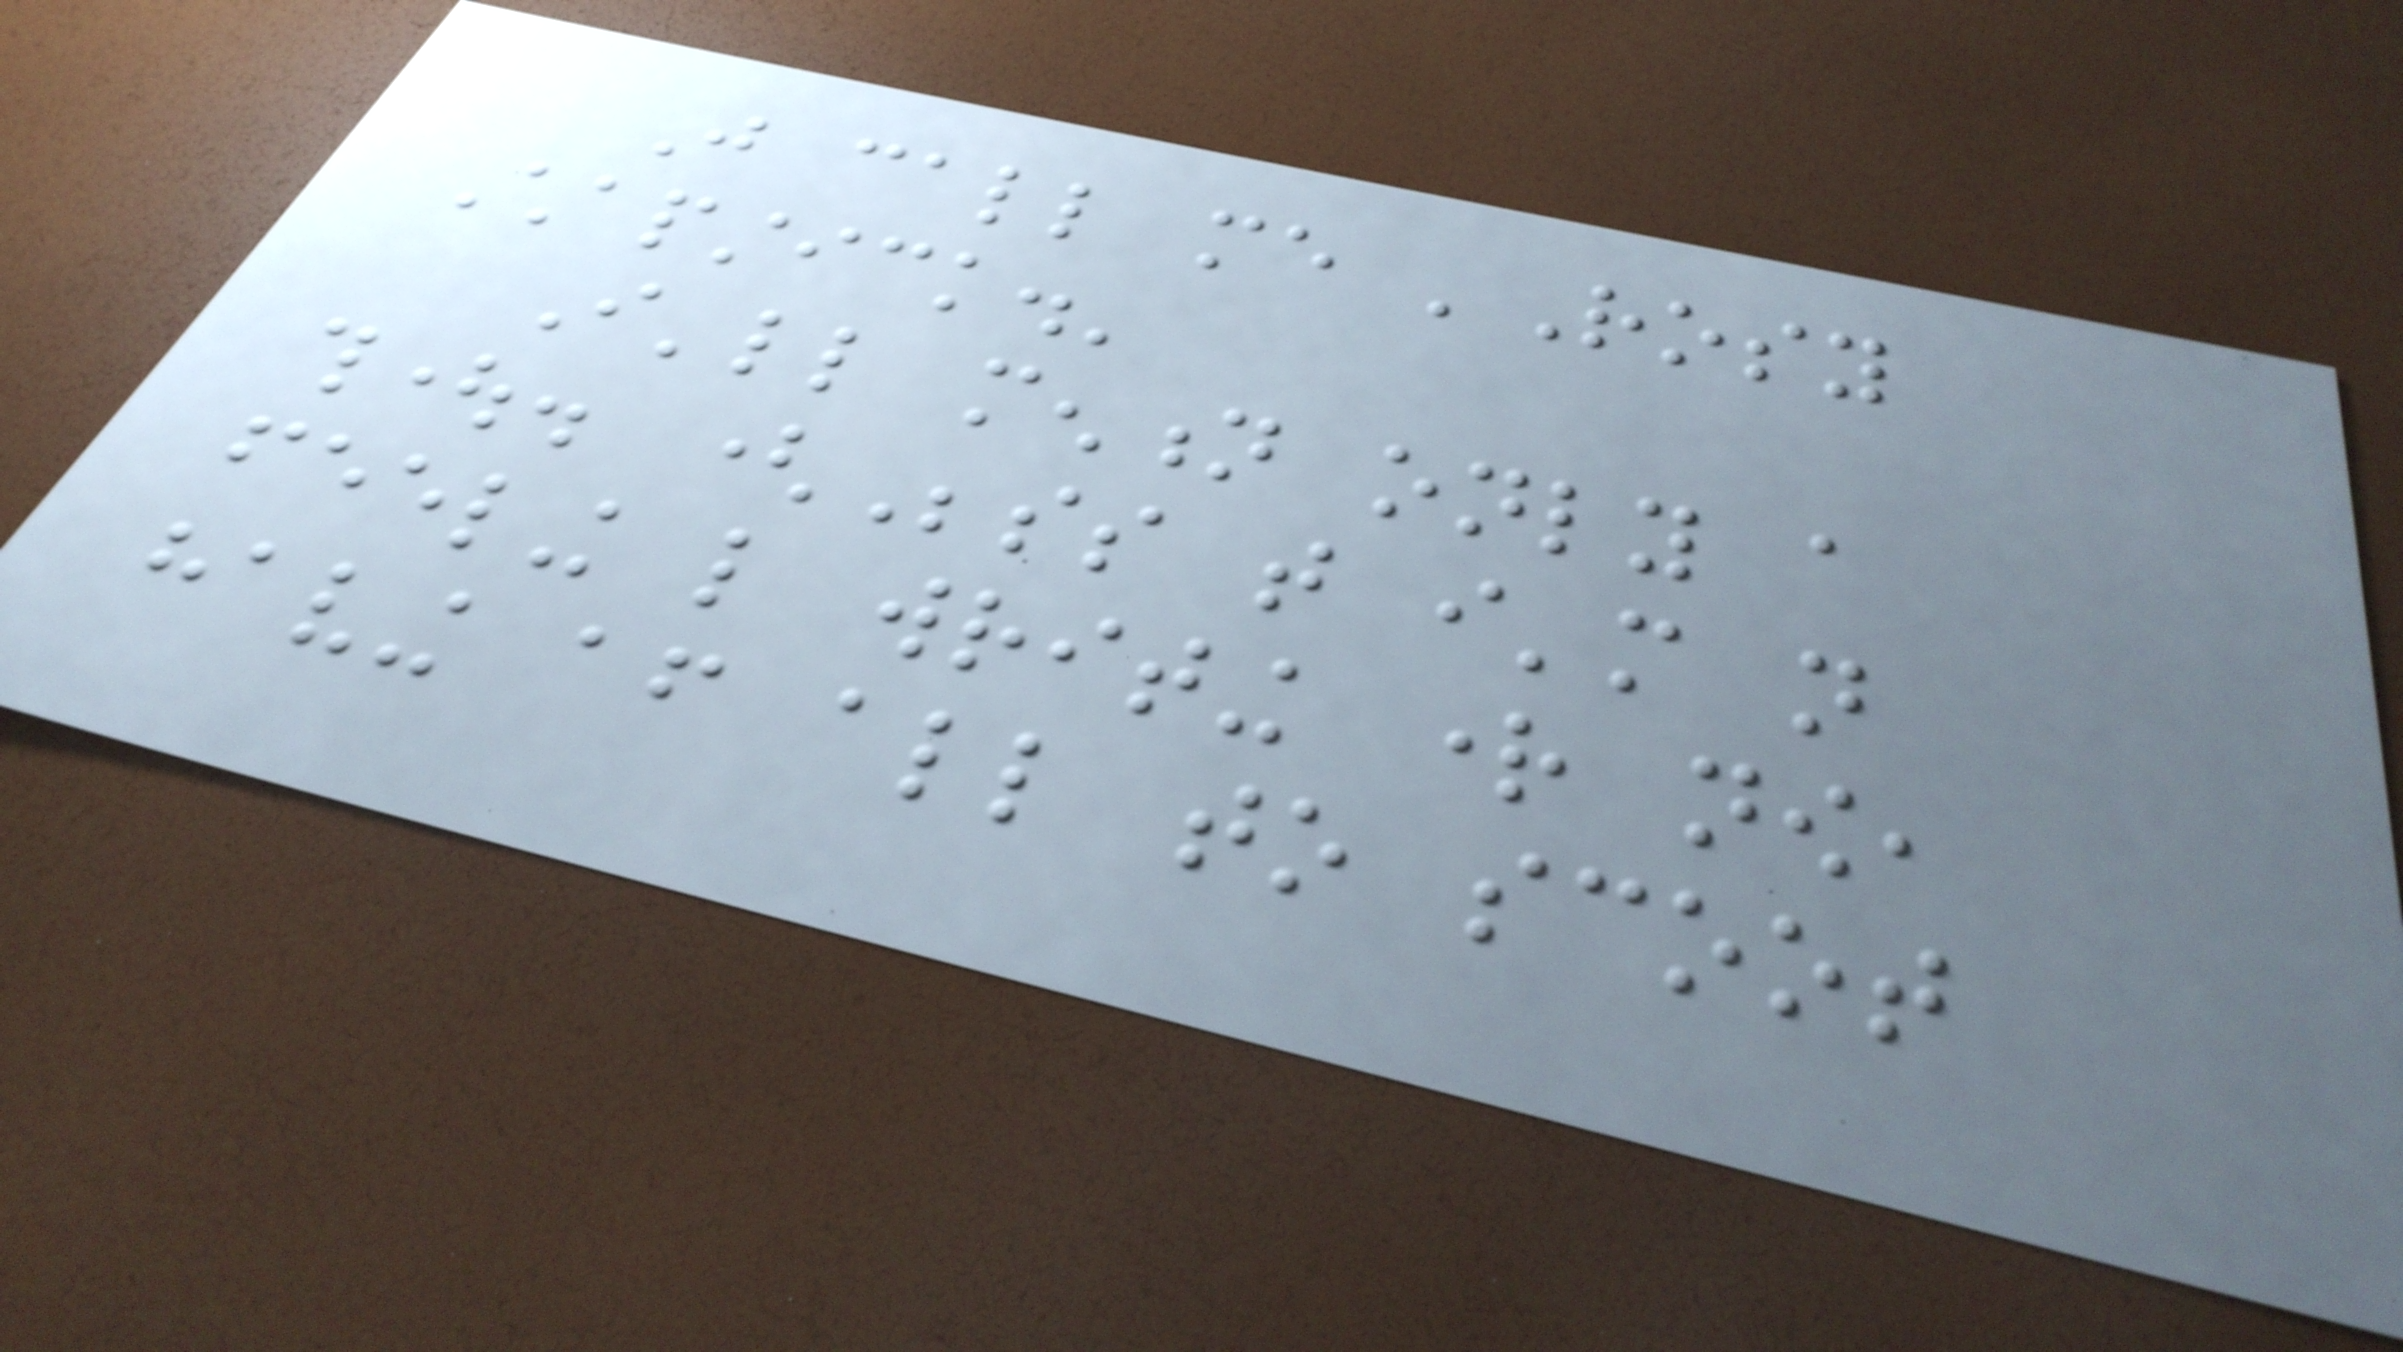Just call me 'Rosy
Chapstick.'
I'll mention only a
thought. (Besides that i'm not
feeling like writing right now,
having after all to scoot
